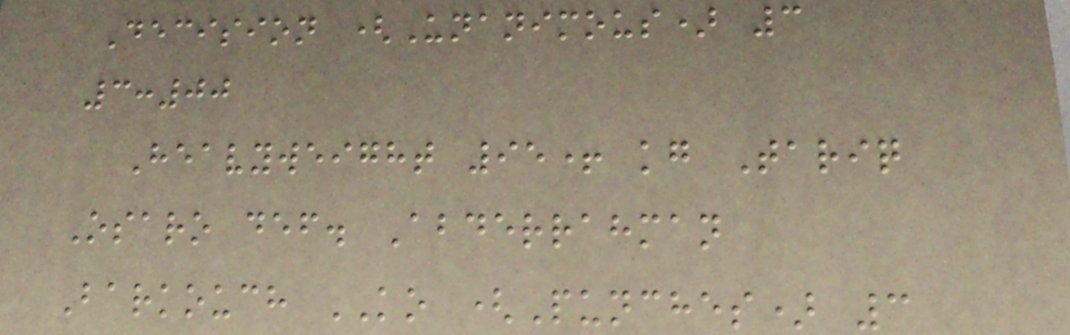Decision (Unanimous) 3
3:00
Heavyweight 95+ kg Tariq
Osaro def. Abderrahman
Barkouch KO (Punches) 3
